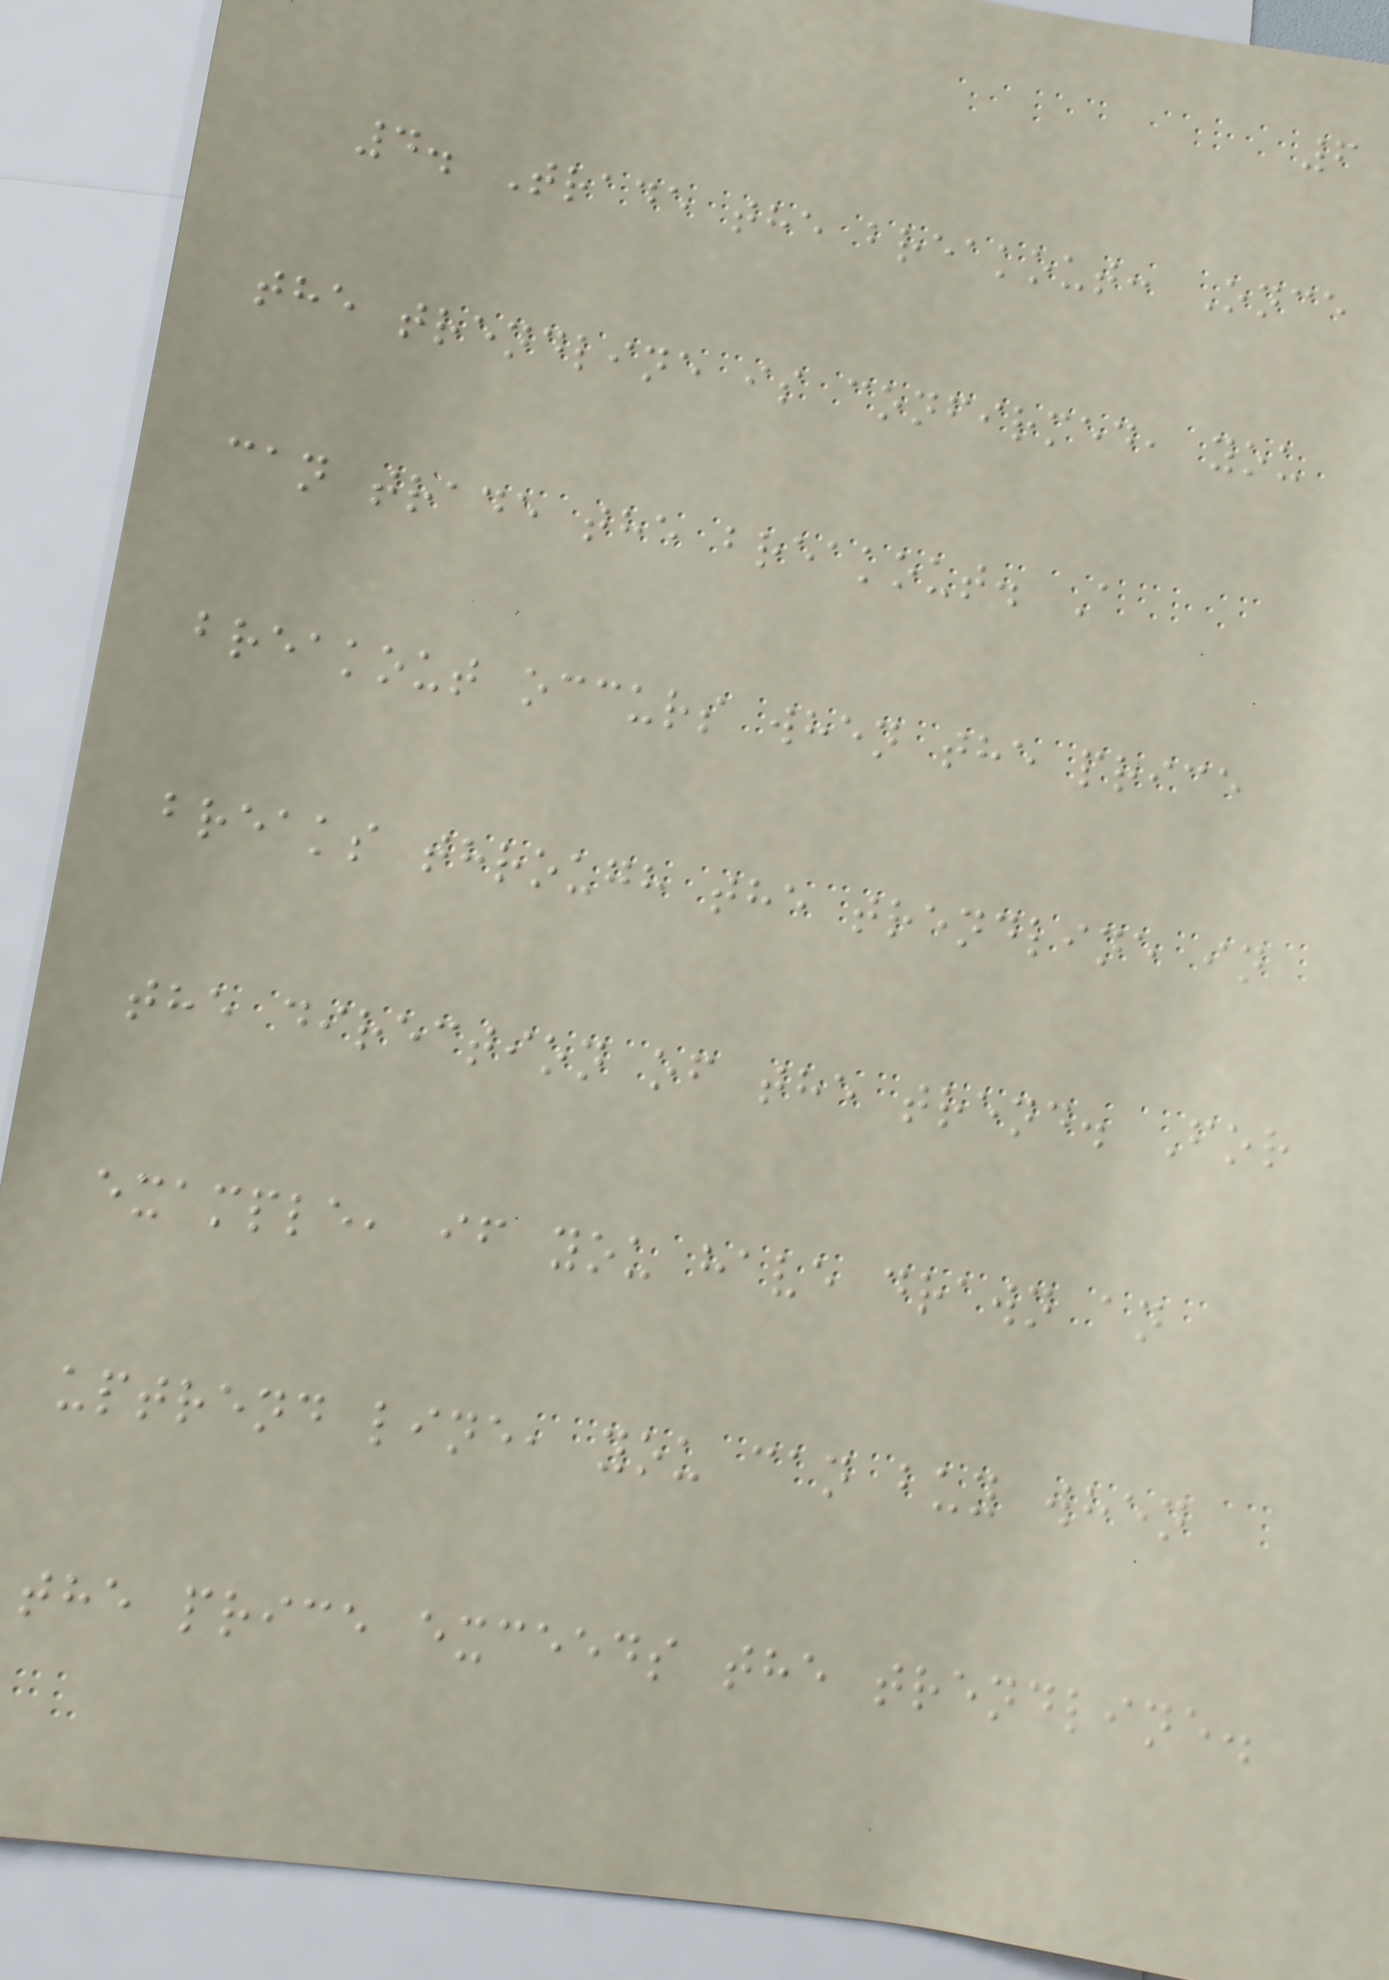6
4. Trade the breakout: Once
the trendline is confirmed, you
can trade the breakout. A
breakout occurs when the price
breaks through the trendline in
the direction of the trend. For
example, if you have drawn an
uptrend line, you can buy when
the price exceeds the trendline.
